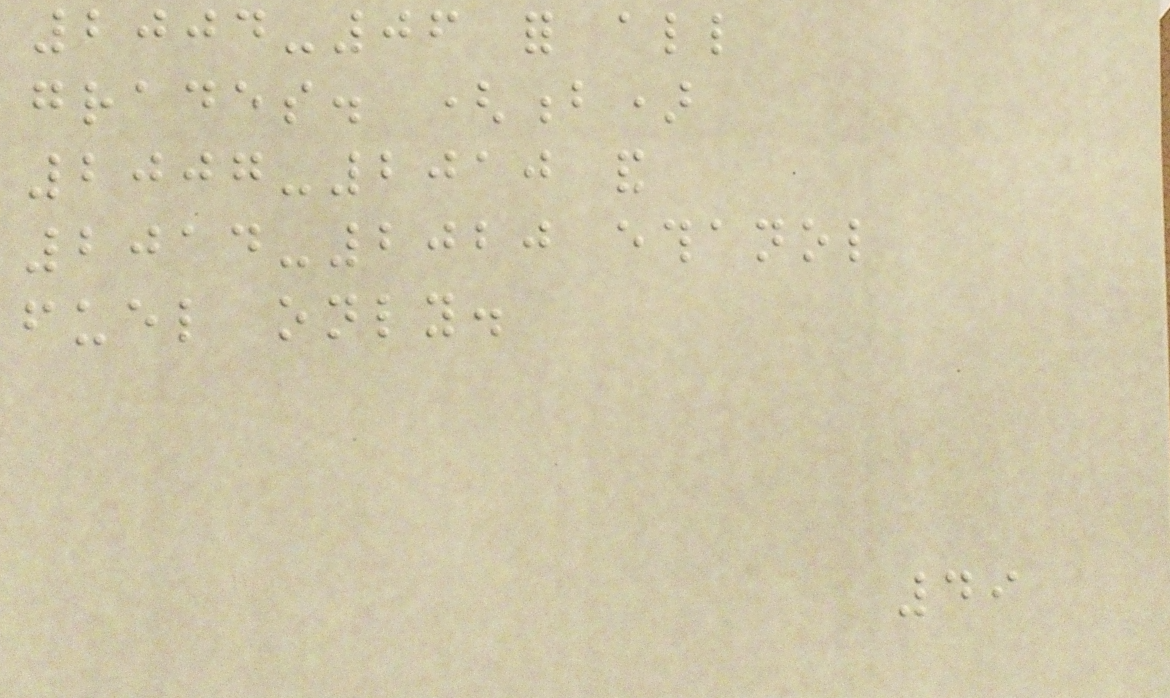2004-06 for all
grades. (b)
2007-2010 and
2014-2020 ethanol
fuel only.
49
